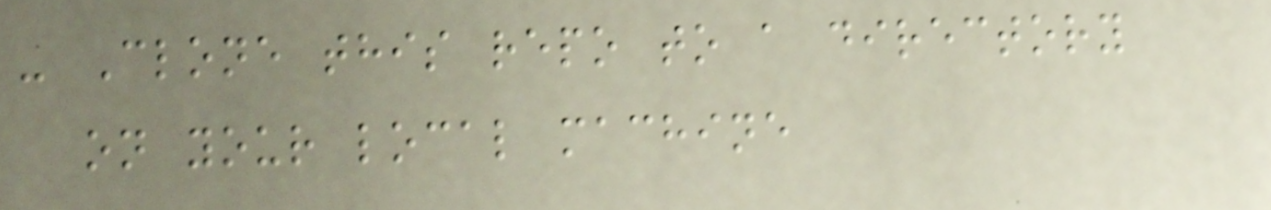- Clone this repo to a directory
on your local machine
